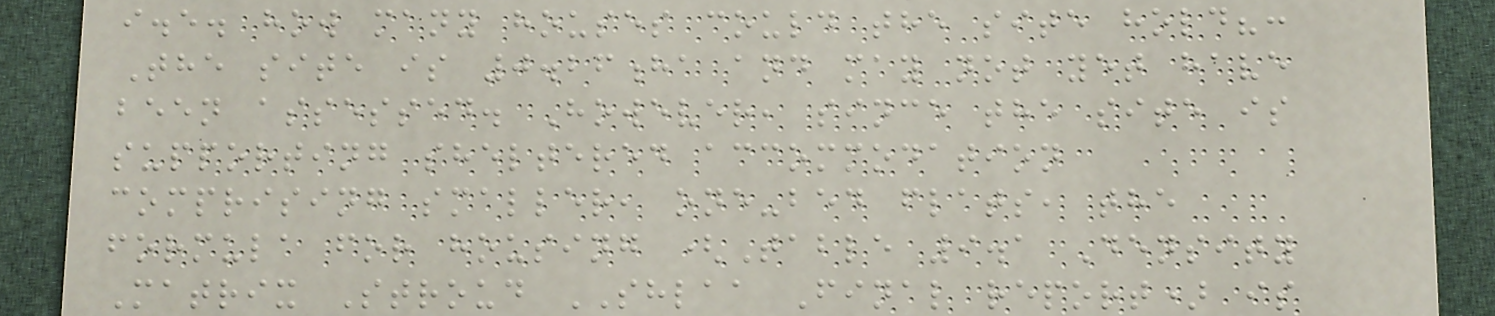i.e. how many houses could the site hold?:
The site is 0.26ha and may not yet have
been assessed. However, since the site is
supporting sheltered accommodation
comprising smaller, one-bed flats, the
formula for housing (Table 9.1 Density
Matrix Stroud SHLAA Final report) is
